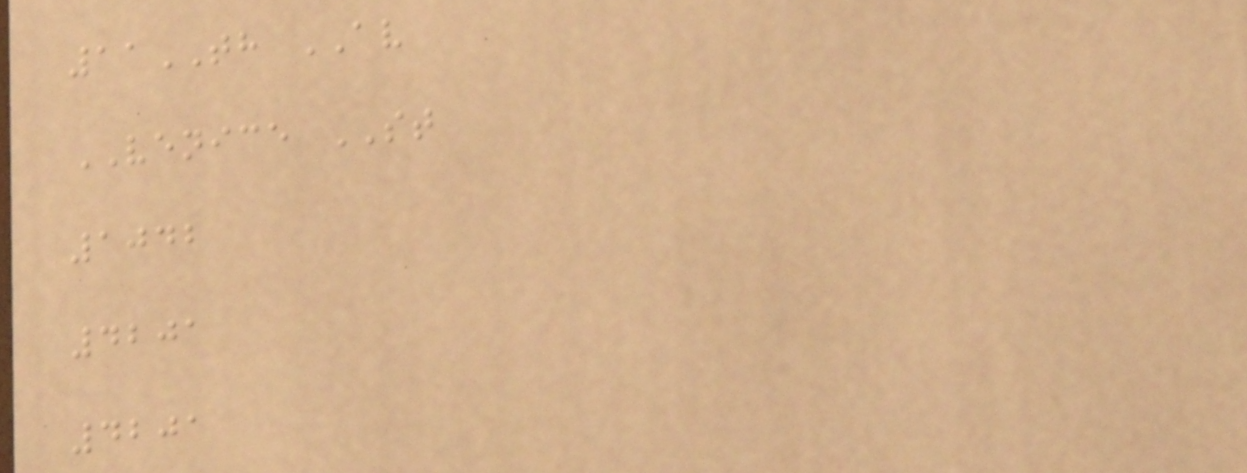11TH AV
VENICE ST
1042
4201
4201
